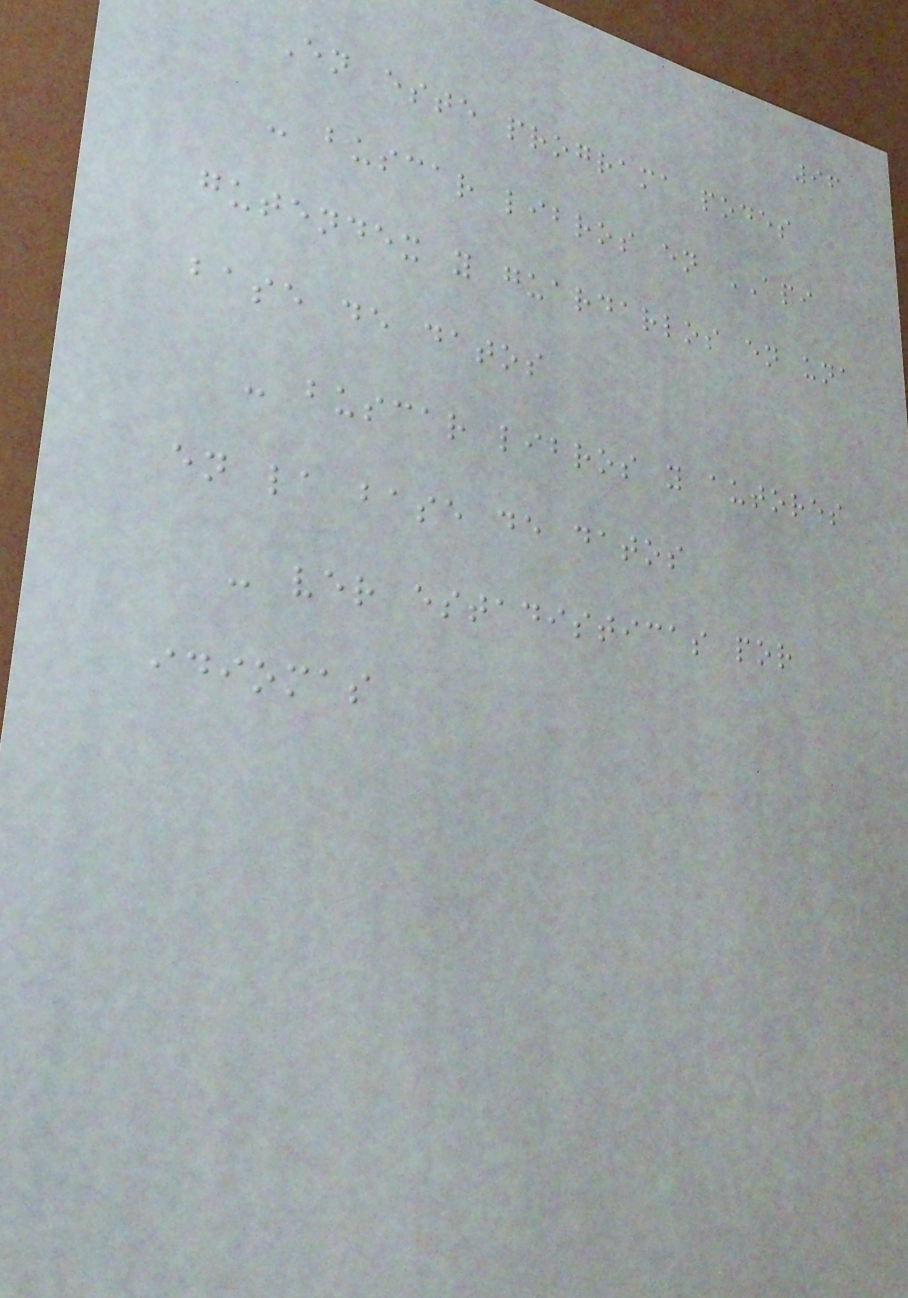96
En este programa podes
- buscar libros en API
gutendex y guardarlos en una
base de datos
- buscar libros y autores
en la base de datos
- ver estadisticas por
idiomas
